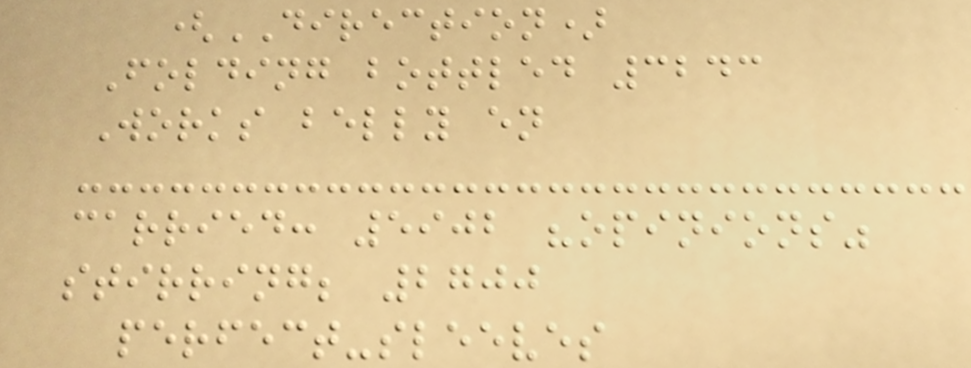(DIRECTION)
Folding bottled 3243
Works belly en
carried: 5902 "opinions"
stirring; 2700
perfect-sleeves
